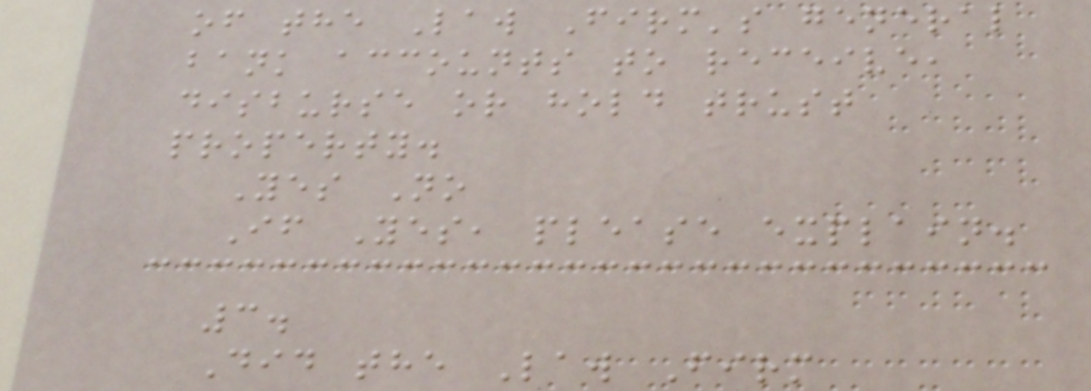of the Law Firm's general
bank accounts to receive,
disburse or hold trust
property.
Yes No
If Yes, please explain.
3.
Did the Law Firm
